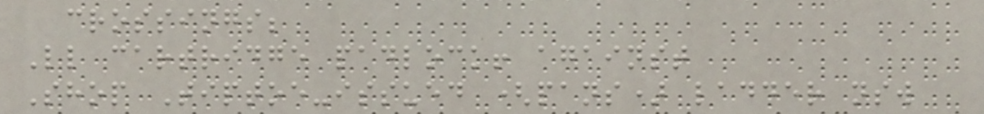crossings;
Ll cartridge padlock! against
Shop Tiptoe-issued (pans) ladder nsw
